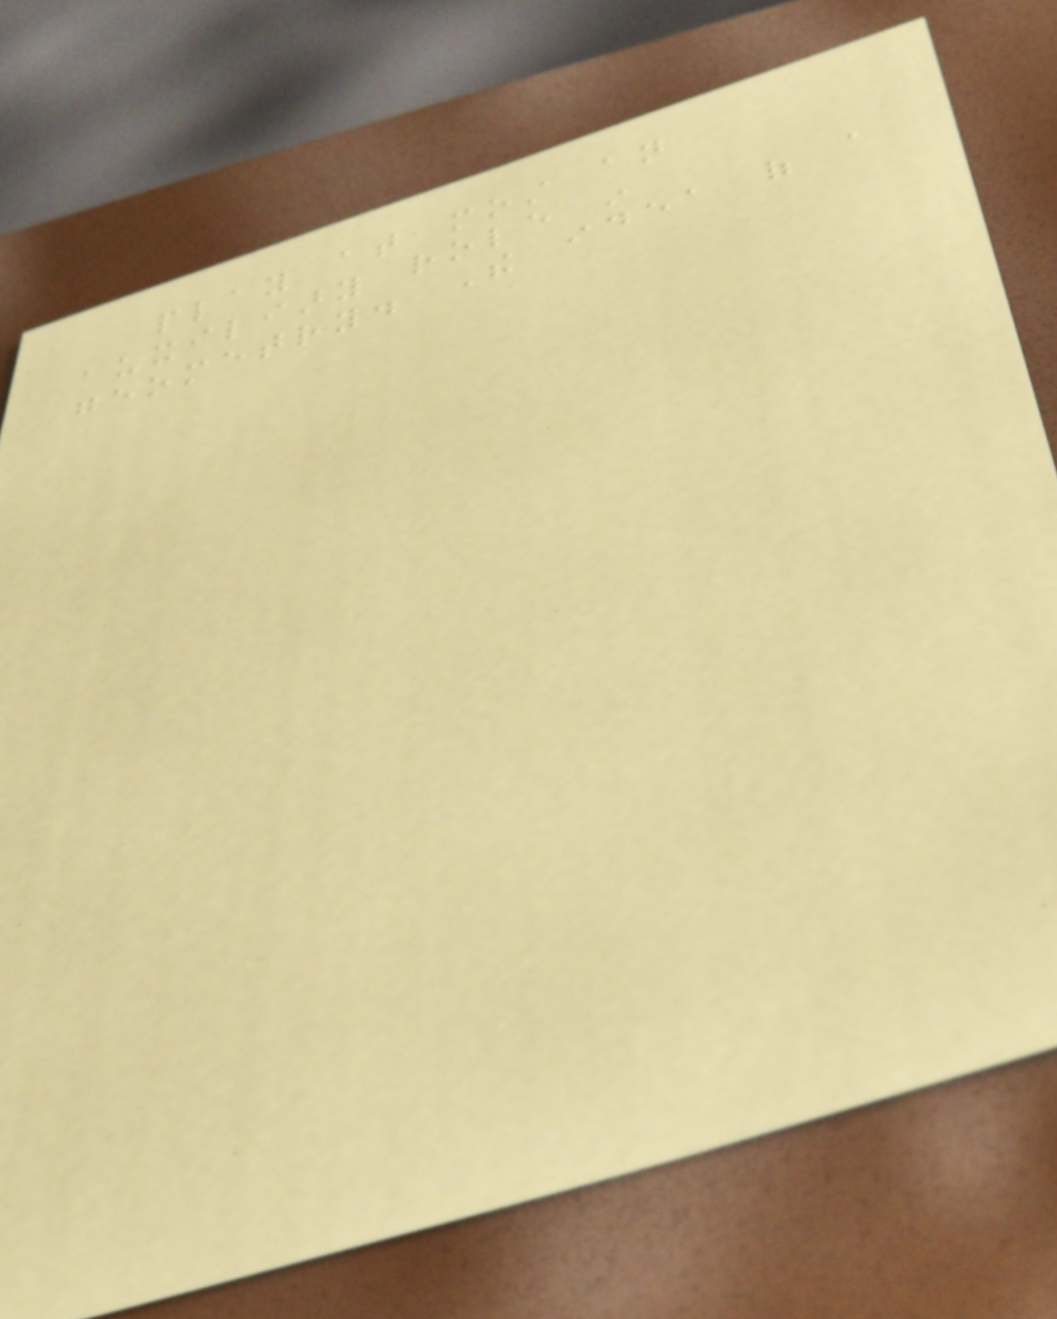play at most an
auxiliary role in
geometry. The idea of a
